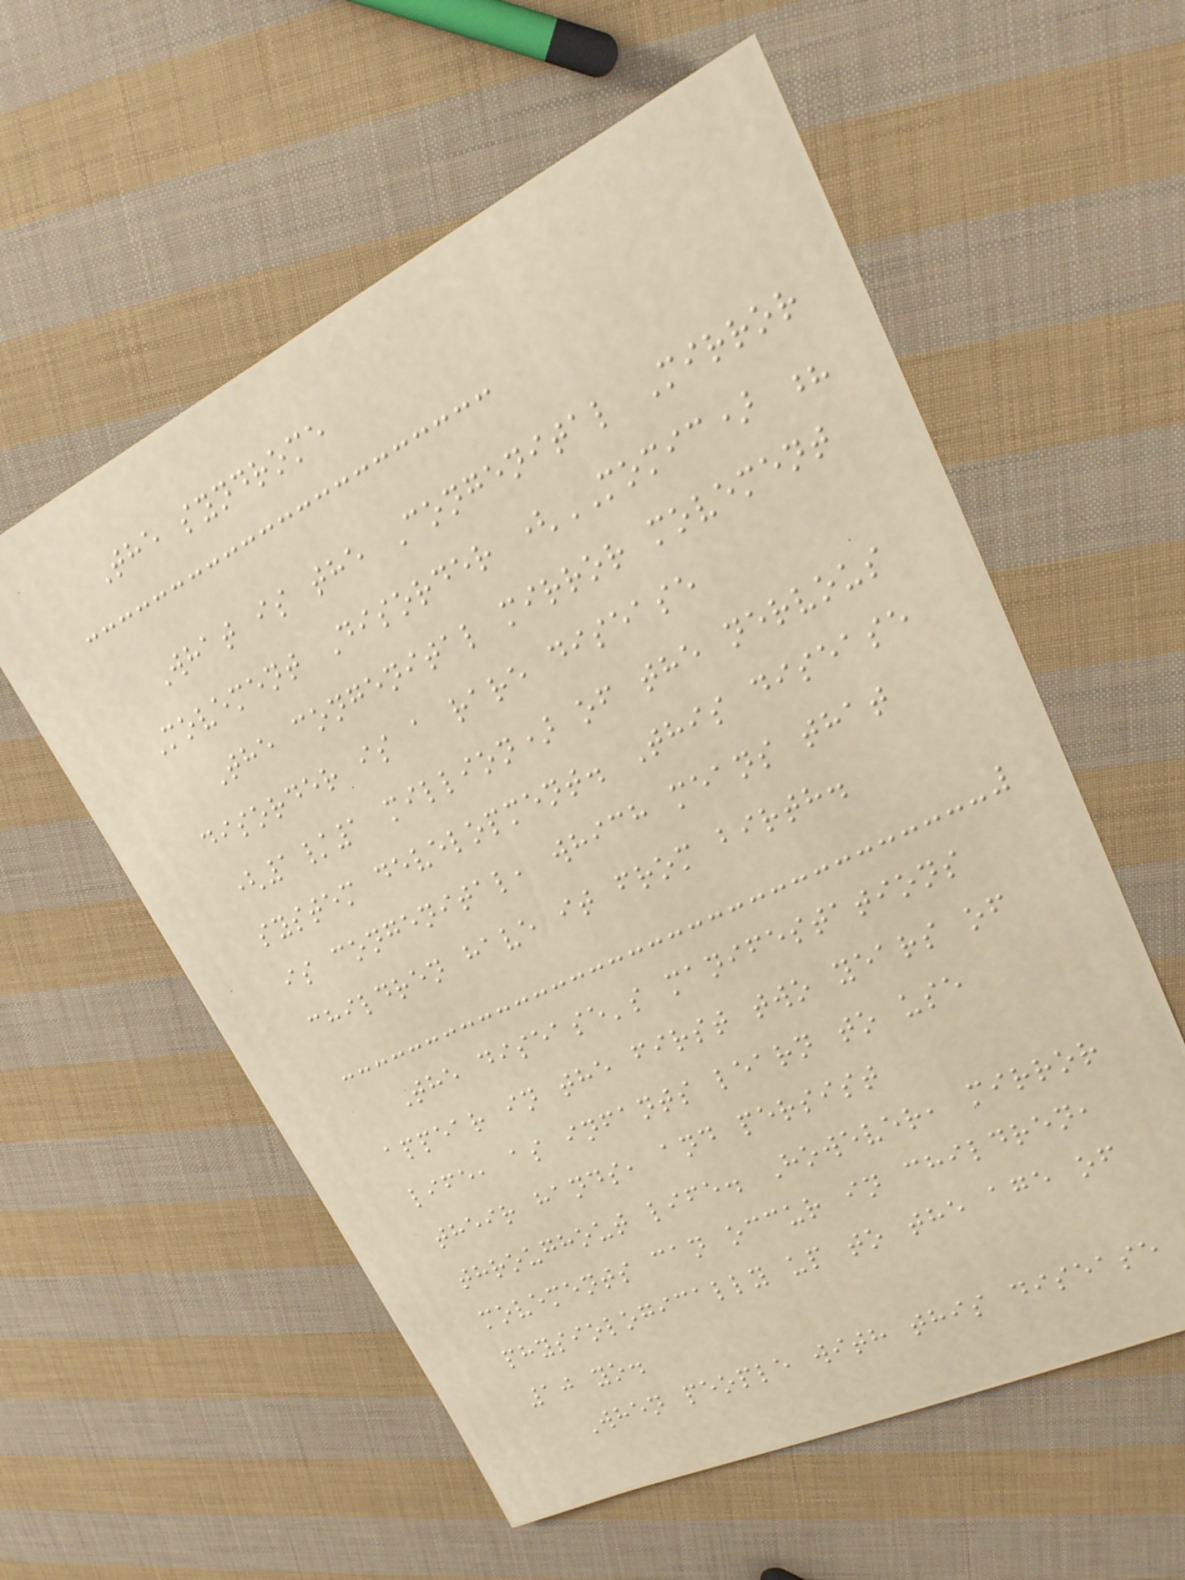The syndrome
What is the Congenital Mirror
Movement Disorder (MOMIC) ?
The congenital mirror movement
disorder is a rare disease
(1/1 million) of the nervous
system development. This disease
is congenital, which means that
children have it from birth.
The disease's manifestations
appear in the first two years of
life, as infants learn to use
their hands, and persist
throughout life. However, mirror
movements can occur in children,
physiologically up to the age of
10 yo.
When people with this disease
